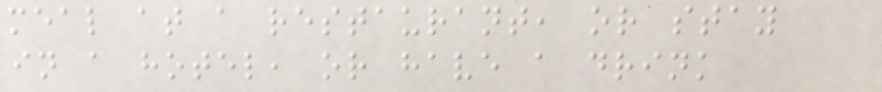meal at a restaurant, or stay
in a hotel, or have a drink
